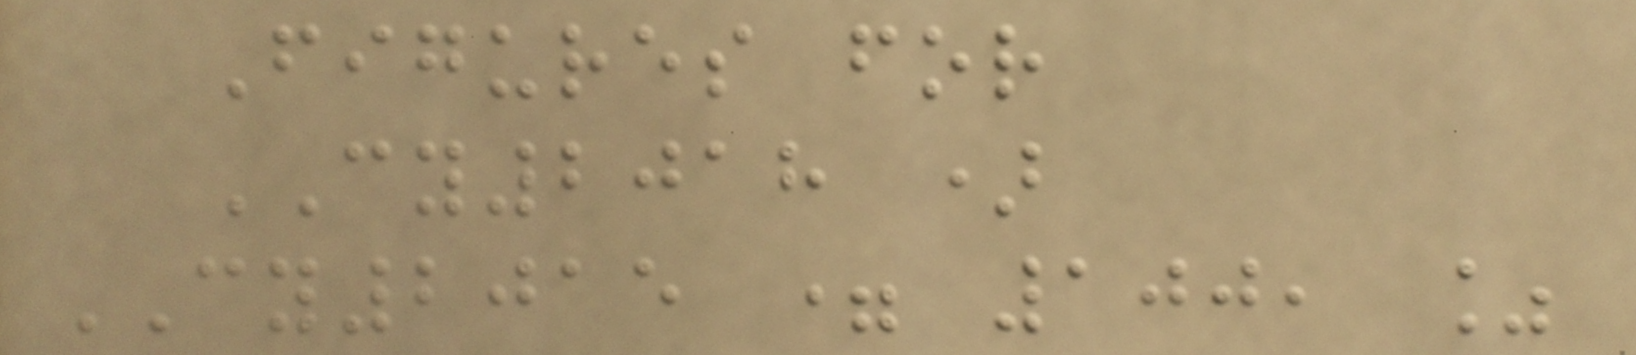Figures for
CY2018 )
CY2015 = 100, %
